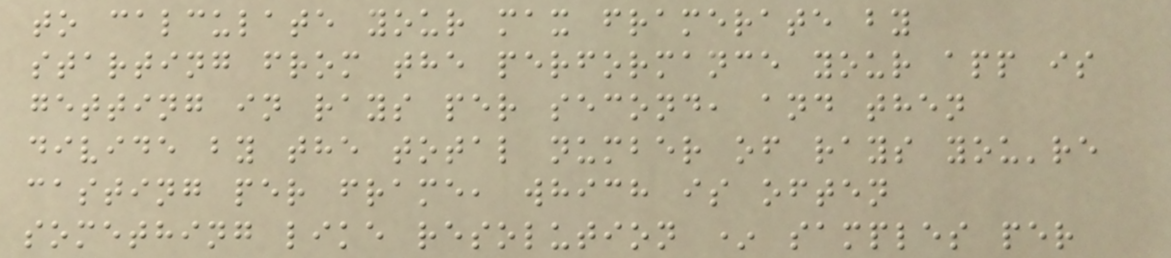to calculate your max framerate by
starting from the performance your app is
getting in rays per second, and then
divide by the total number of rays you're
casting per frame, which is often
something like resolution * samples per
